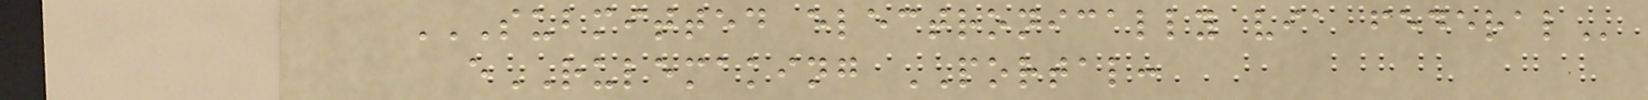SUBMITTED ELECTRONICALLY VIA FEDERAL
eRULEMAKING PORTAL:
